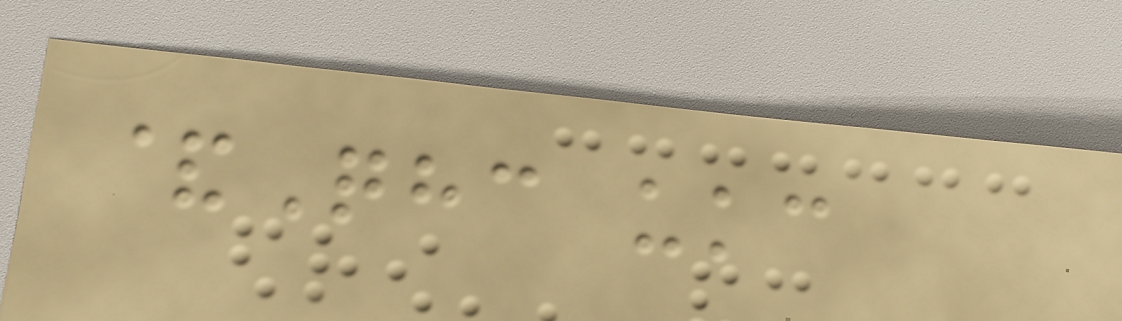&Qhc ukc
